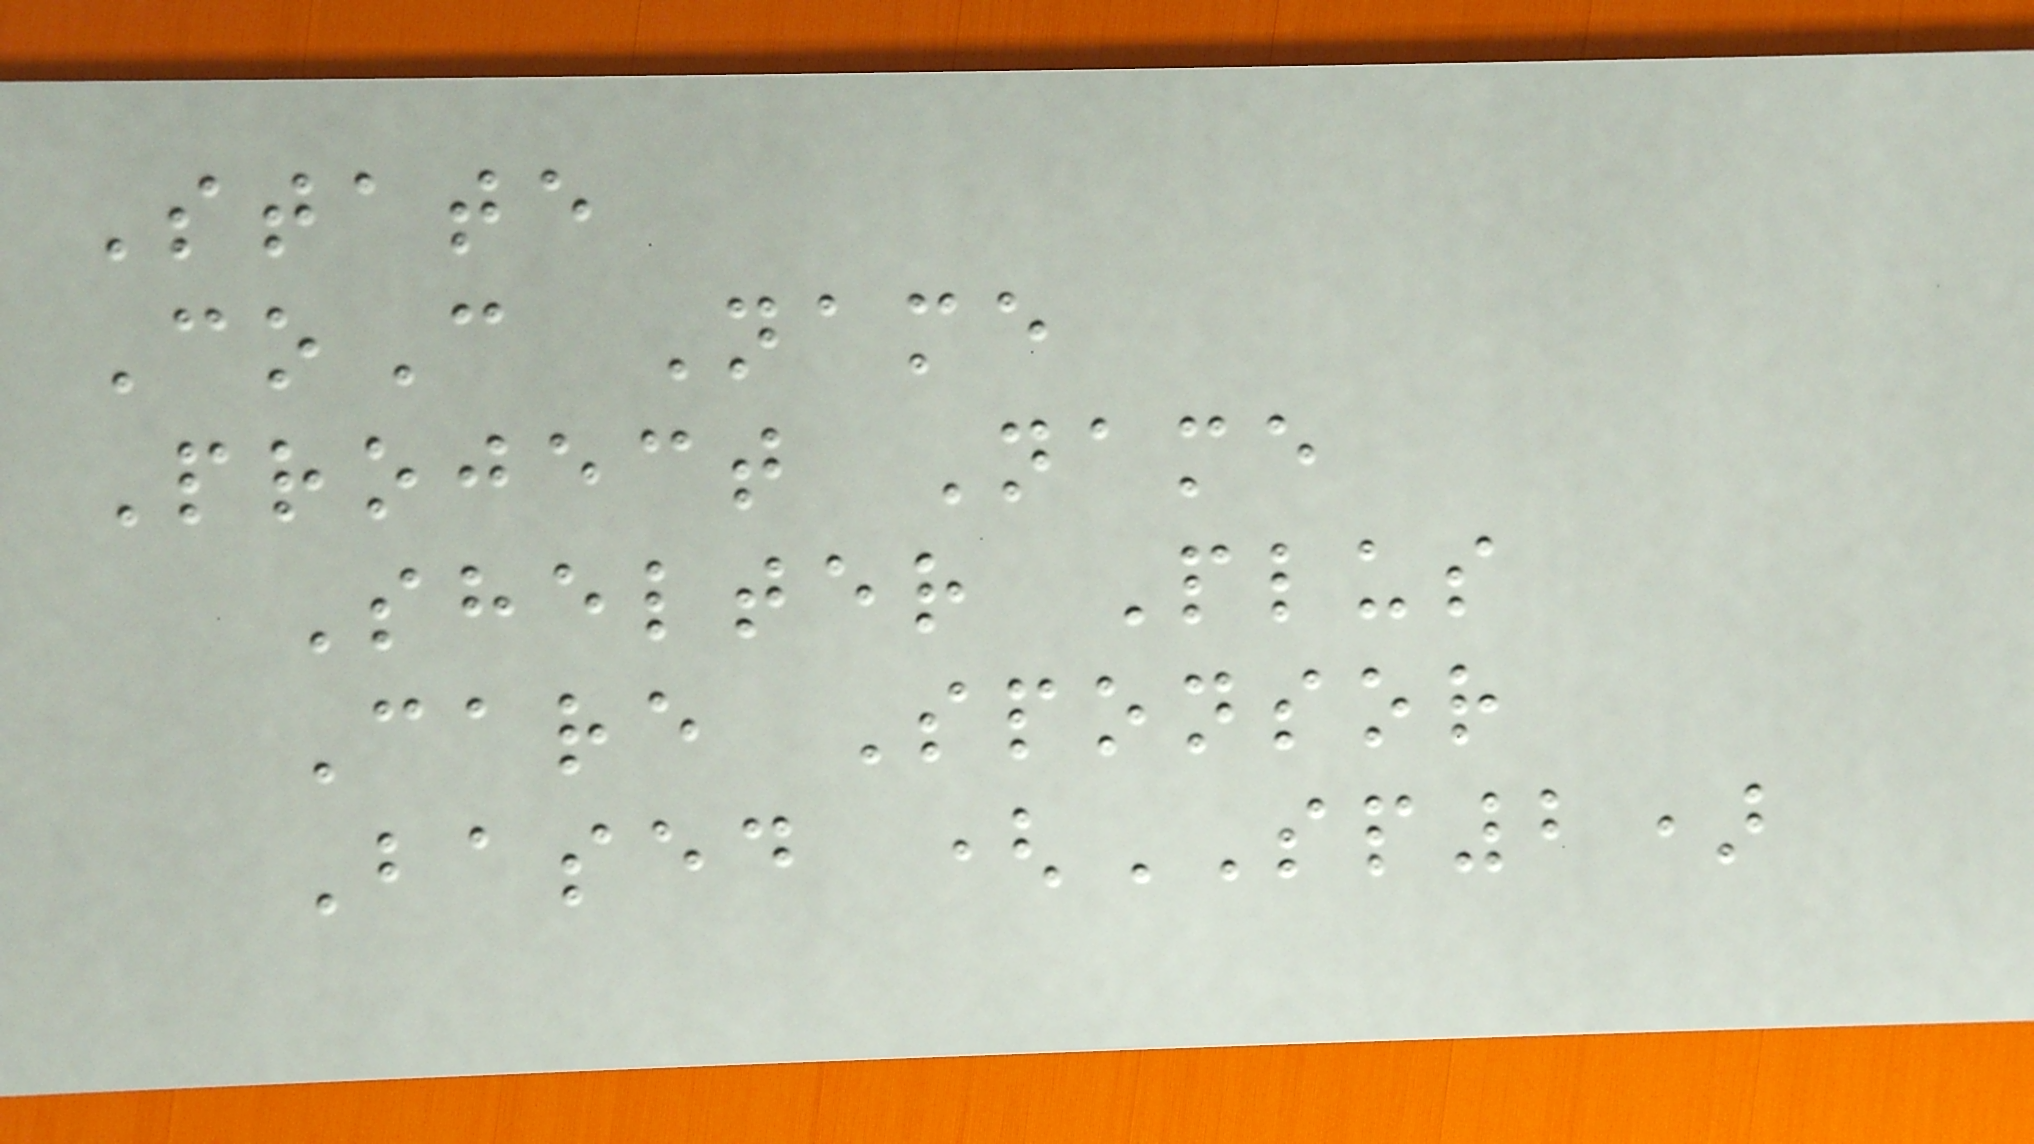State
CoC Name
Project Name
Shelter Plus
Care Sponsor
Based (SP2)
